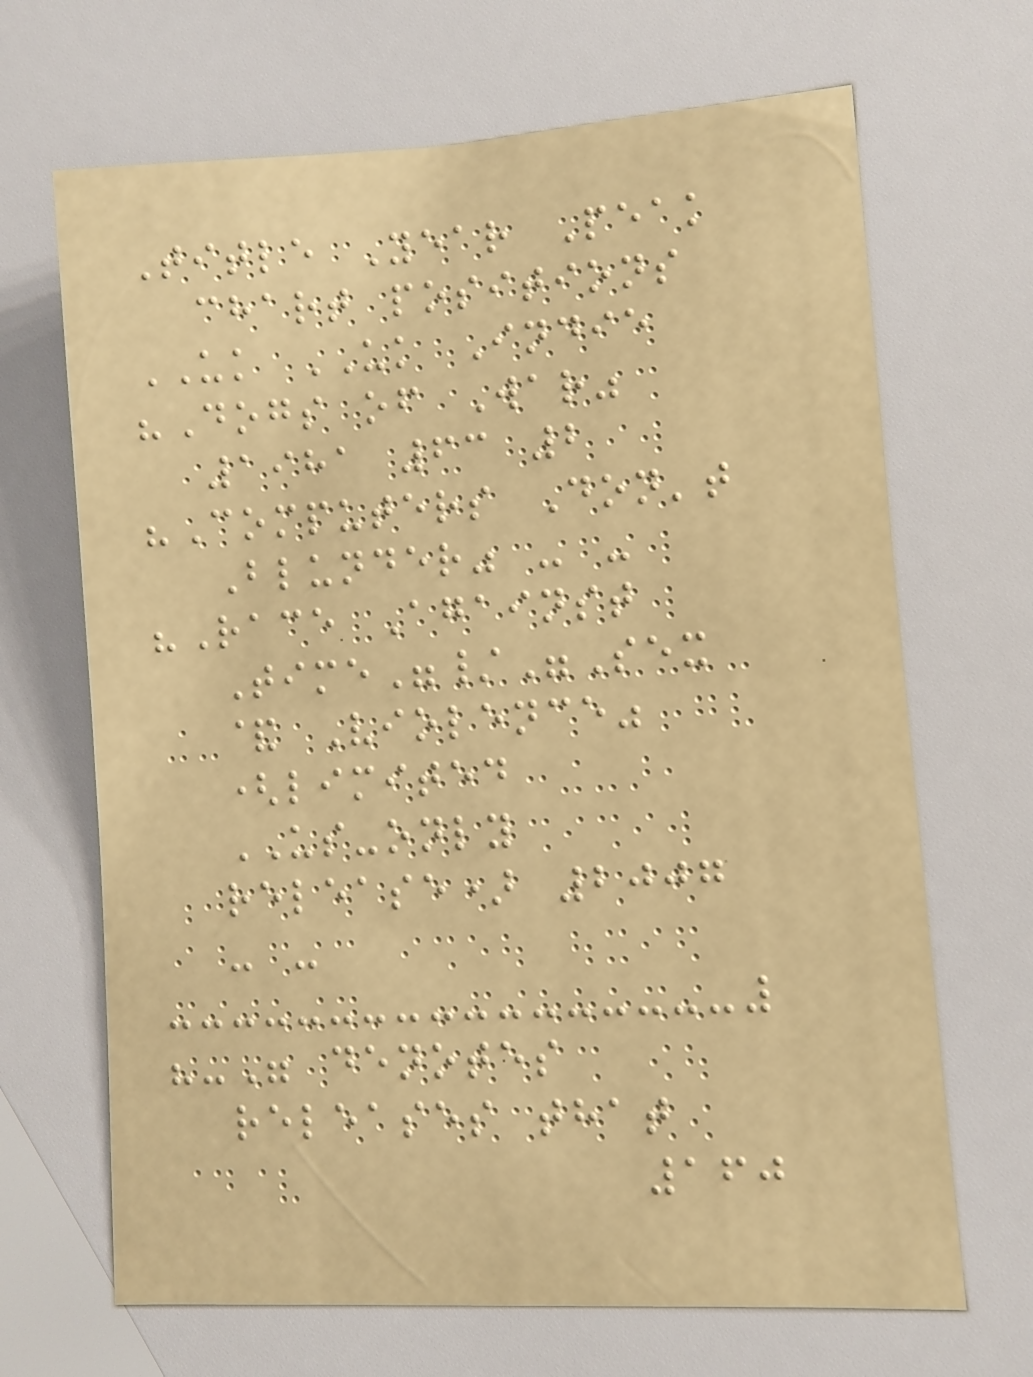Title Year Peak
chart positions
UK UK Indie
"Dogs of War"
1981 63 2
"Computers Don't
Blunder" - -
"Race Against
Time"/"Sex
& Violence"
(limited
US-only
release) 2007
- -
"-" denotes
releases that
160
